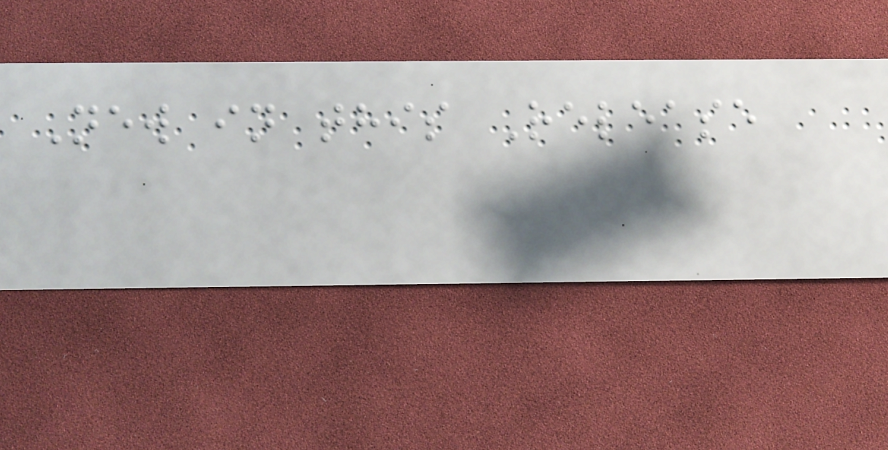New in this Release
